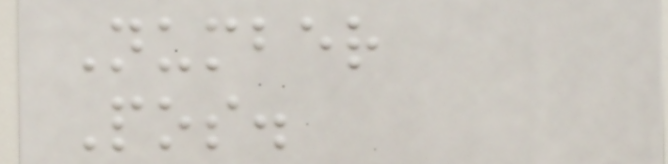Number
Pos.
